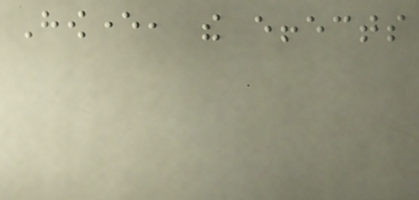However, the effects
